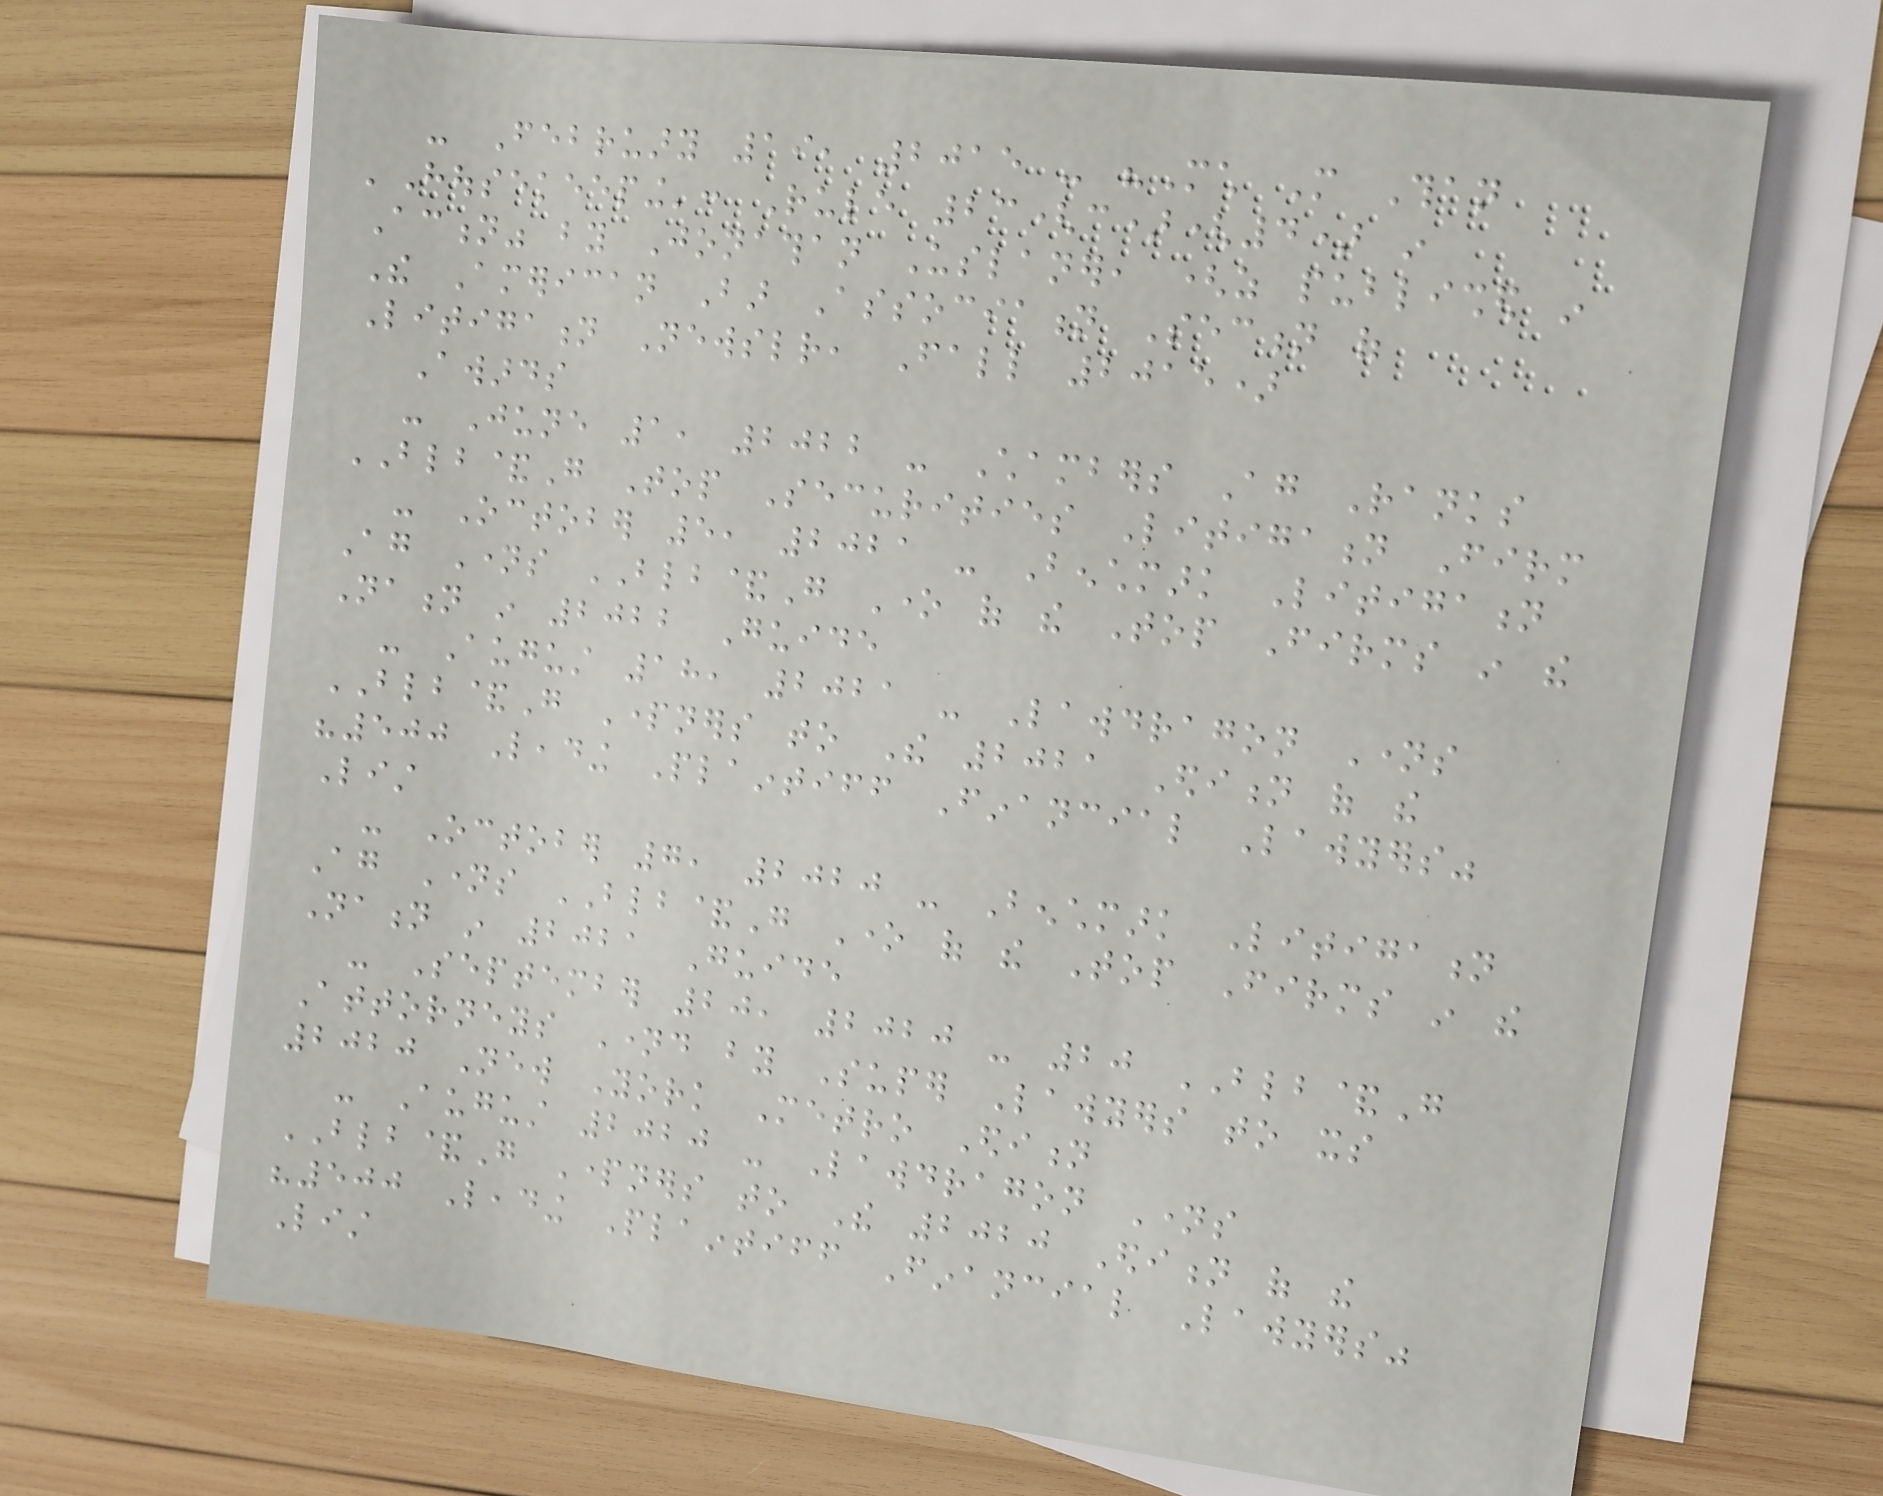- February 19, 2015 - "Much More Than
'Housekeeping': Rule 23(c)(4) in
Action" by Jonathan Uslaner, (as published in
The American Bar Association Section of
Litigation Newsletter, Fall 2015)
Awards
- June 1, 2022 - Chambers Again Ranks
BLB&G Top Securities Litigation Firm
- October 5, 2021 - Benchmark Litigation
Again Names BLB&G One of the Top Firms in the
Nation in 2022 Guide
- August 18, 2021 - Lawdragon Names
BLB&G Partners to The 2021 Edition of the
"500 Leading Plaintiff Financial Lawyers"
List
- October 7, 2020 - Benchmark Litigation
Again Names BLB&G One of the Top Firms in the
Nation in 2021 Guide
- September 20, 2020 - 20 BLB&G
Attorneys Named by Super Lawyers to its
2020 New York Metro Edition
- August 2020 - Lawdragon Names
BLB&G Partners to The 2020 Edition of the
"500 Leading Plaintiff Financial Lawyers"
List
